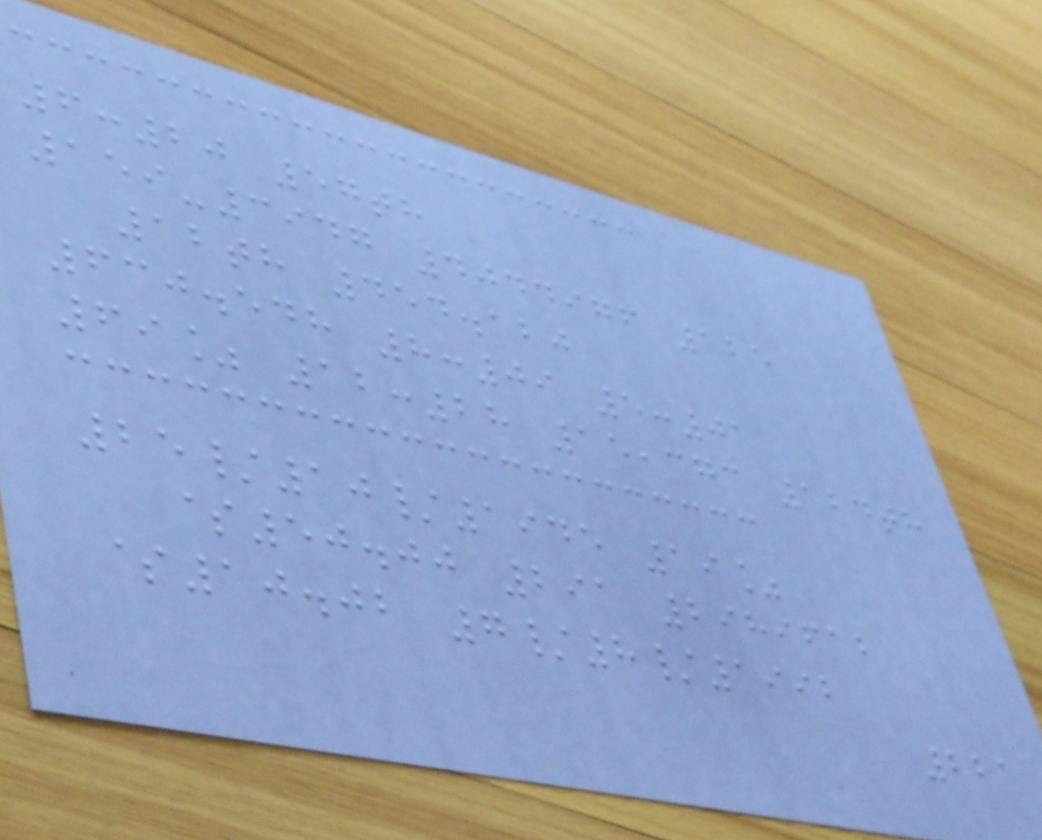6:20 57th
159-3947 4044976 125
12th 454.120
630.548 8:09 5:01
69% 12:28 15,373 124th
25/10/1945 19%
$50.00 291 2989612
$10.02 7/8/1992
221
